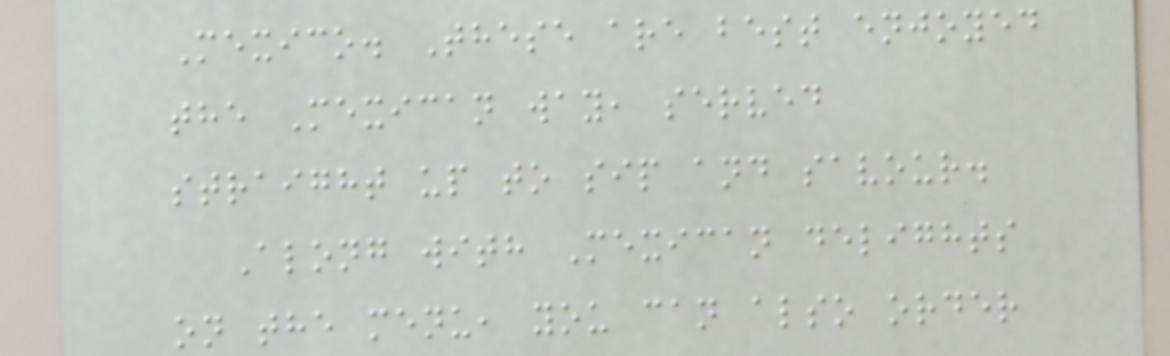Mexico. These are best enjoyed
the Mexican way, served
straight up to sip and savour.
Along with Mexican delights
on the menu, you can also order
